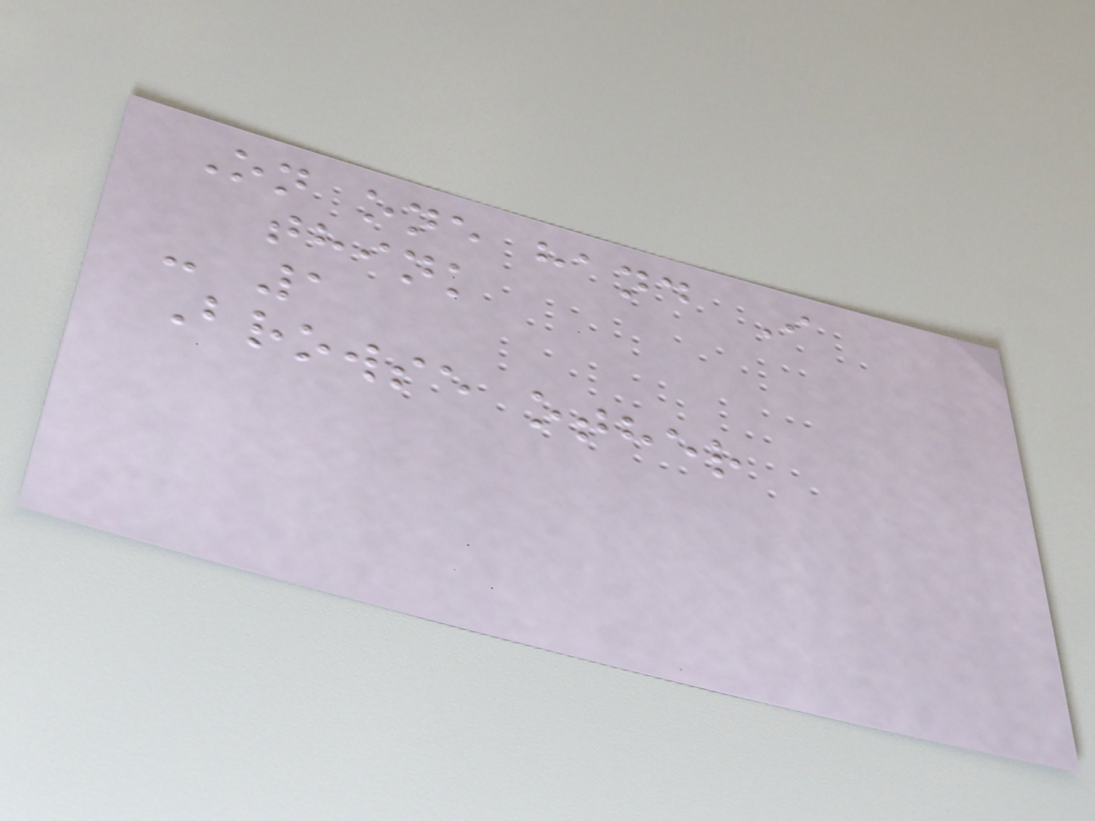On one hand I
think
- 1
Browse other
